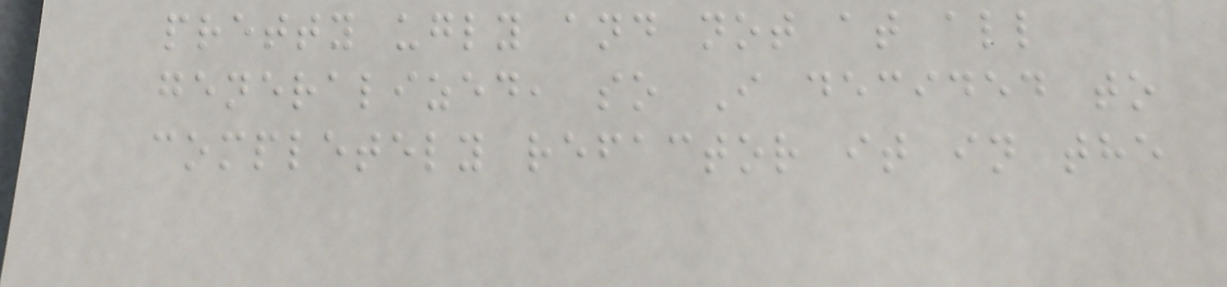pretty ugly and not at all
generalized, so I decided to
completely refactor it in the
